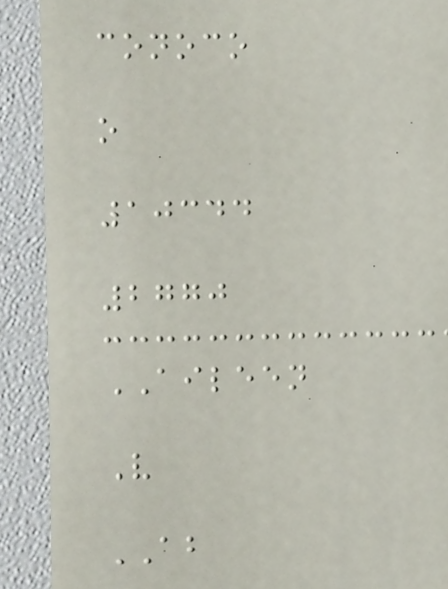conoco
o
10344
2770
AILEEN
V
AB
